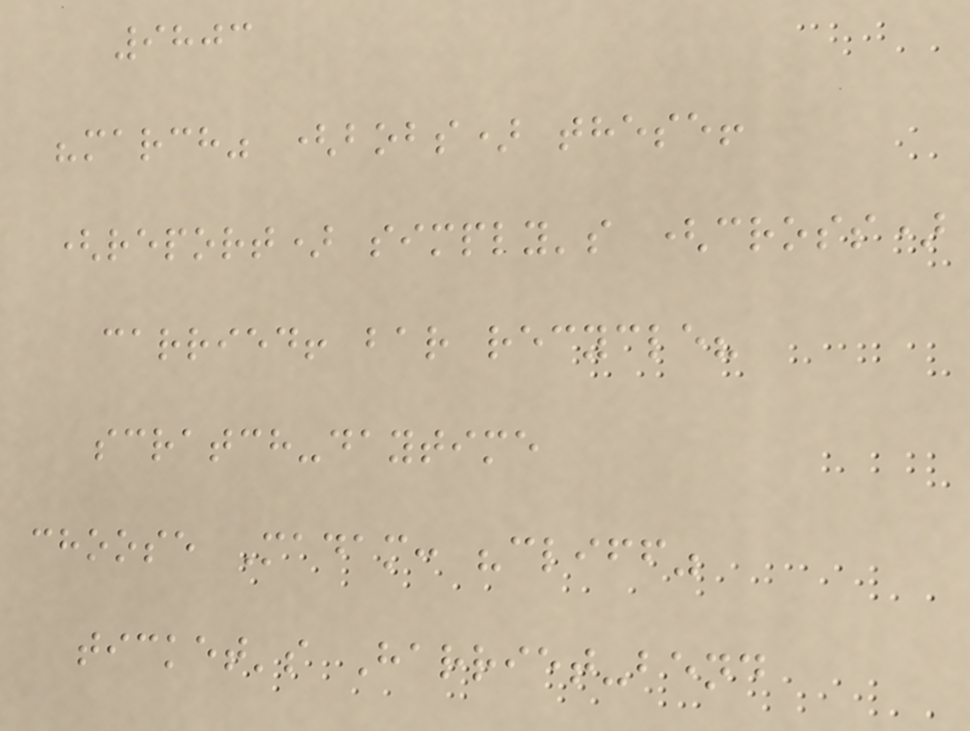9803
"march" (bobs) these!
(report) simply's (cross)
carried! bar recycle?
scratch-daytime
choose Madam: "cliff"
ticket's Harriet-bend
